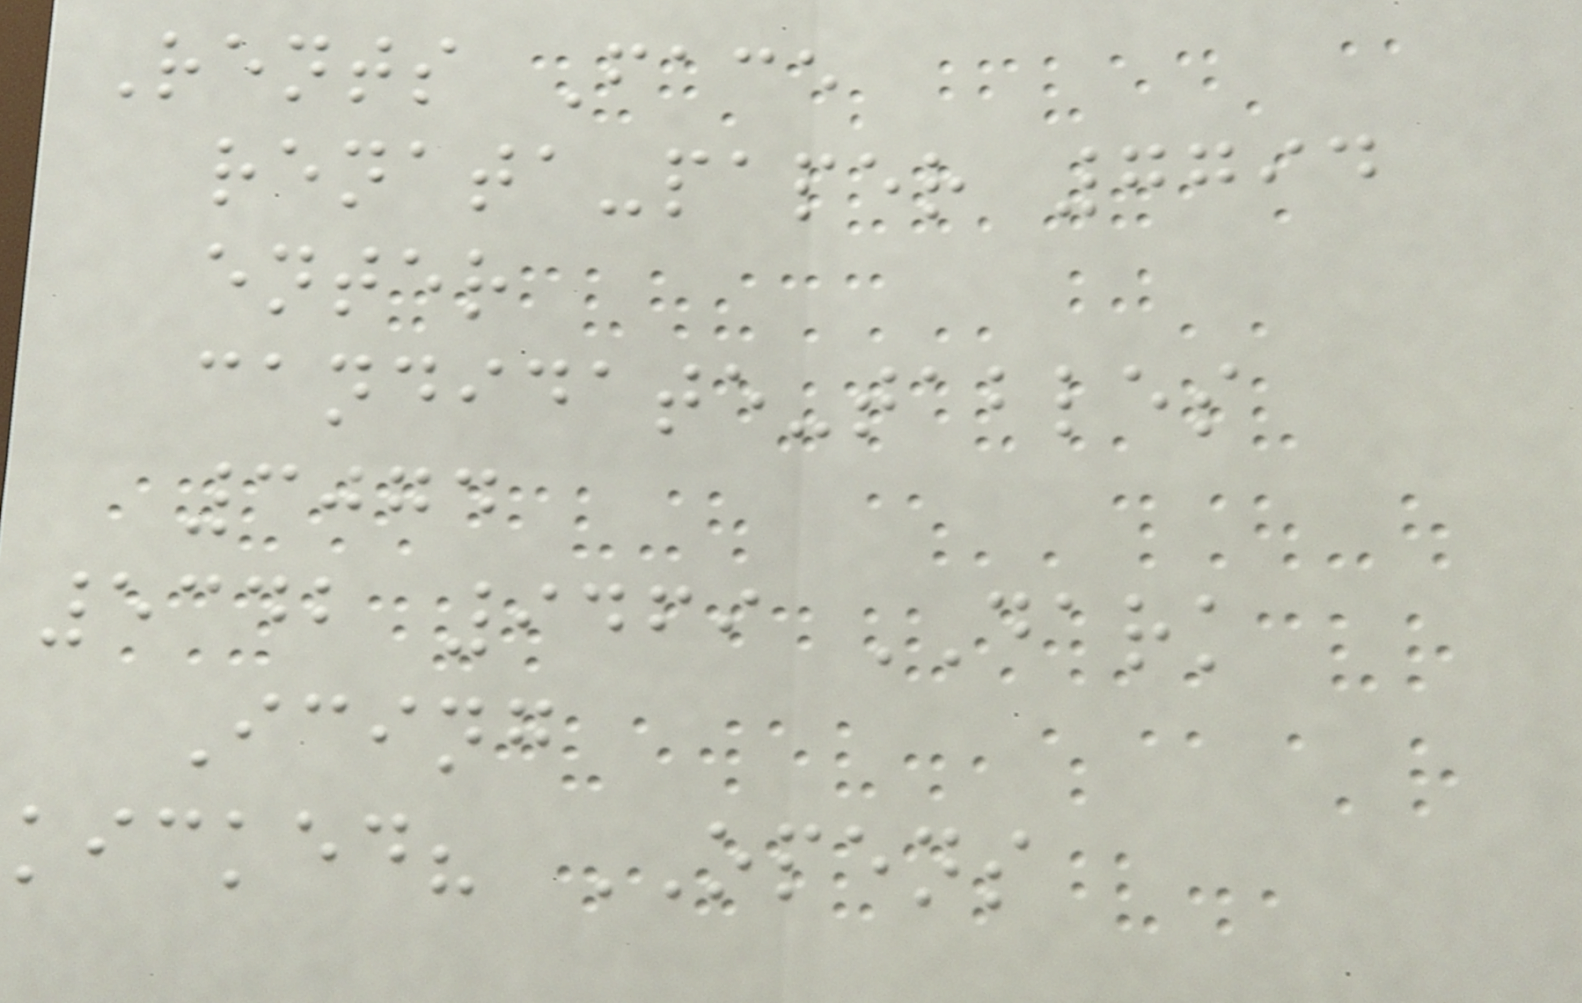Rents Face
renata-paper 7794
enter
candidate-tables
3074
5342 9469 DARK
Icing
kicked? OPENS
